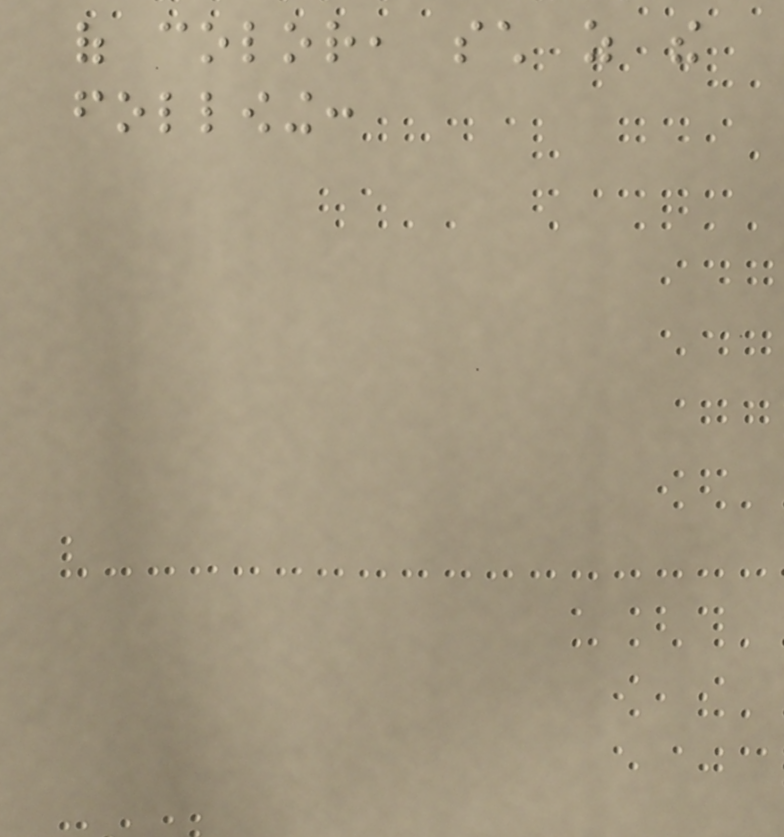of color, such as the
following:
